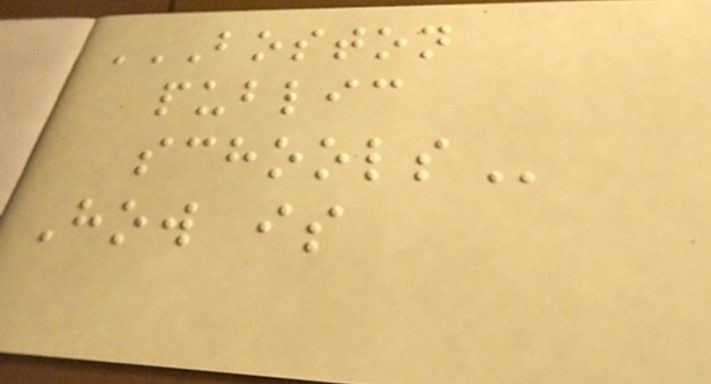BOSTON
PUBLIC
SCHOOLS
How is
